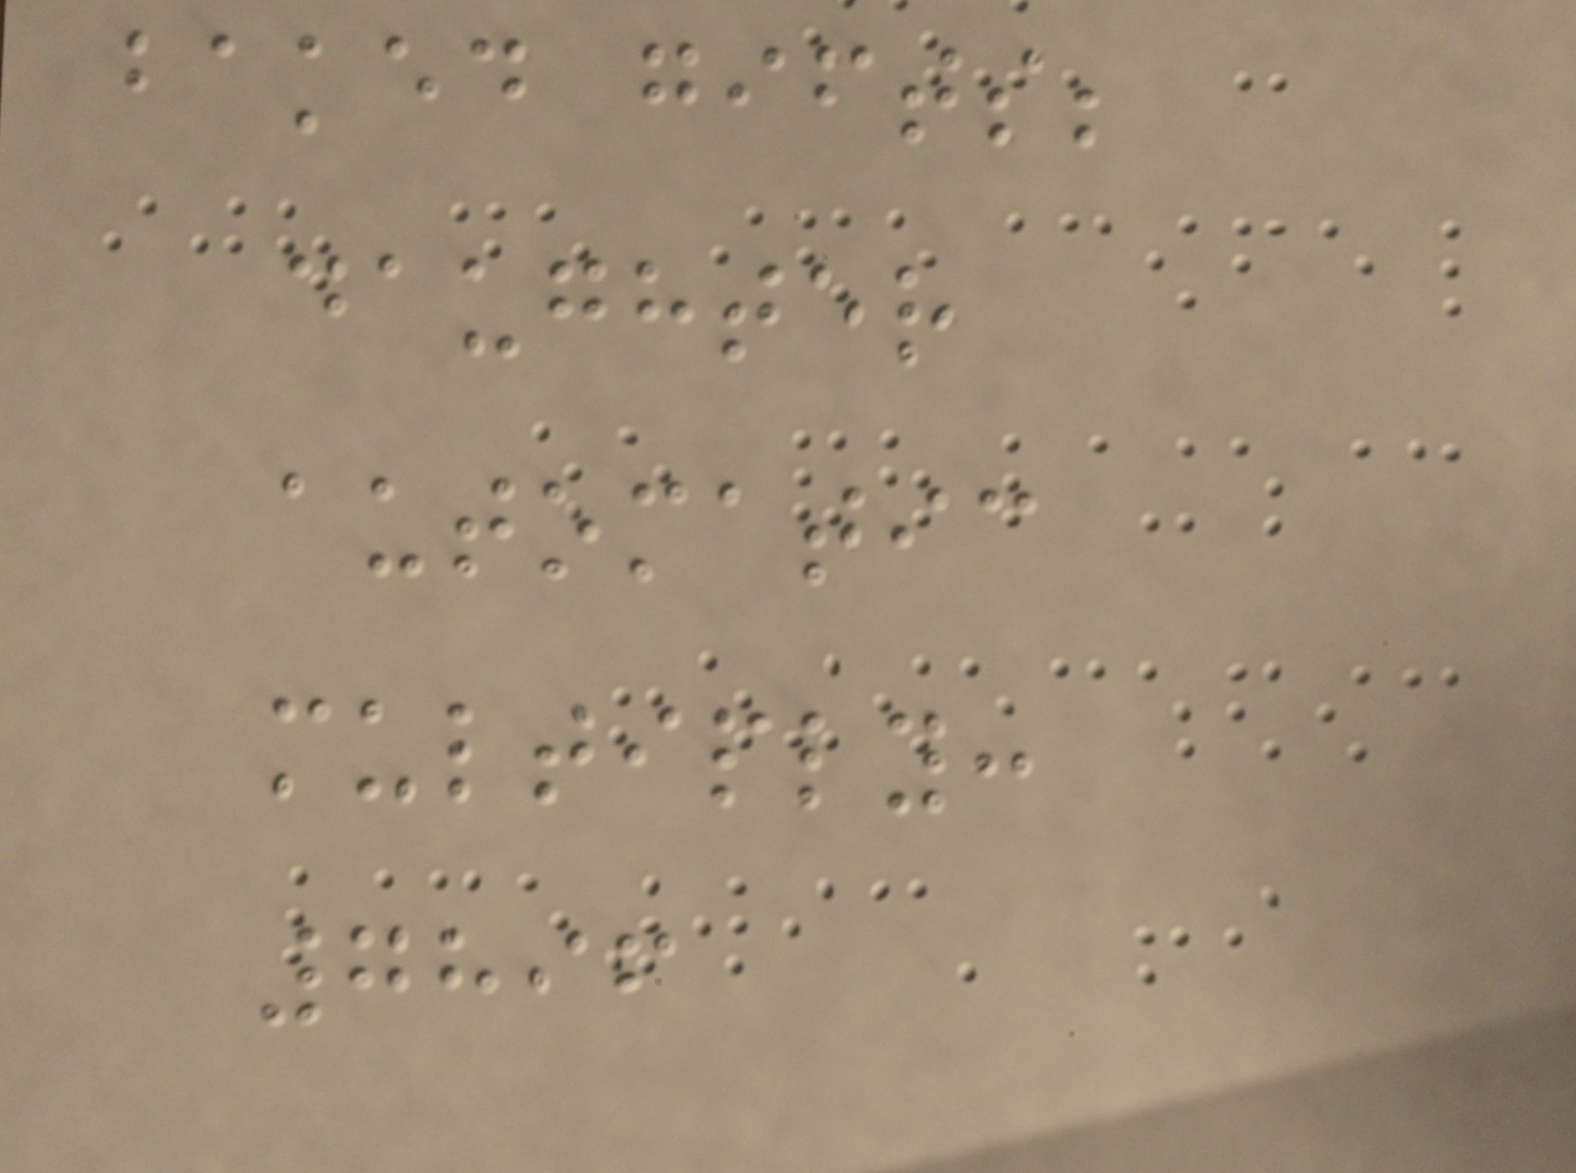baked gifts;
daughter
automatic
multiply:
7896
